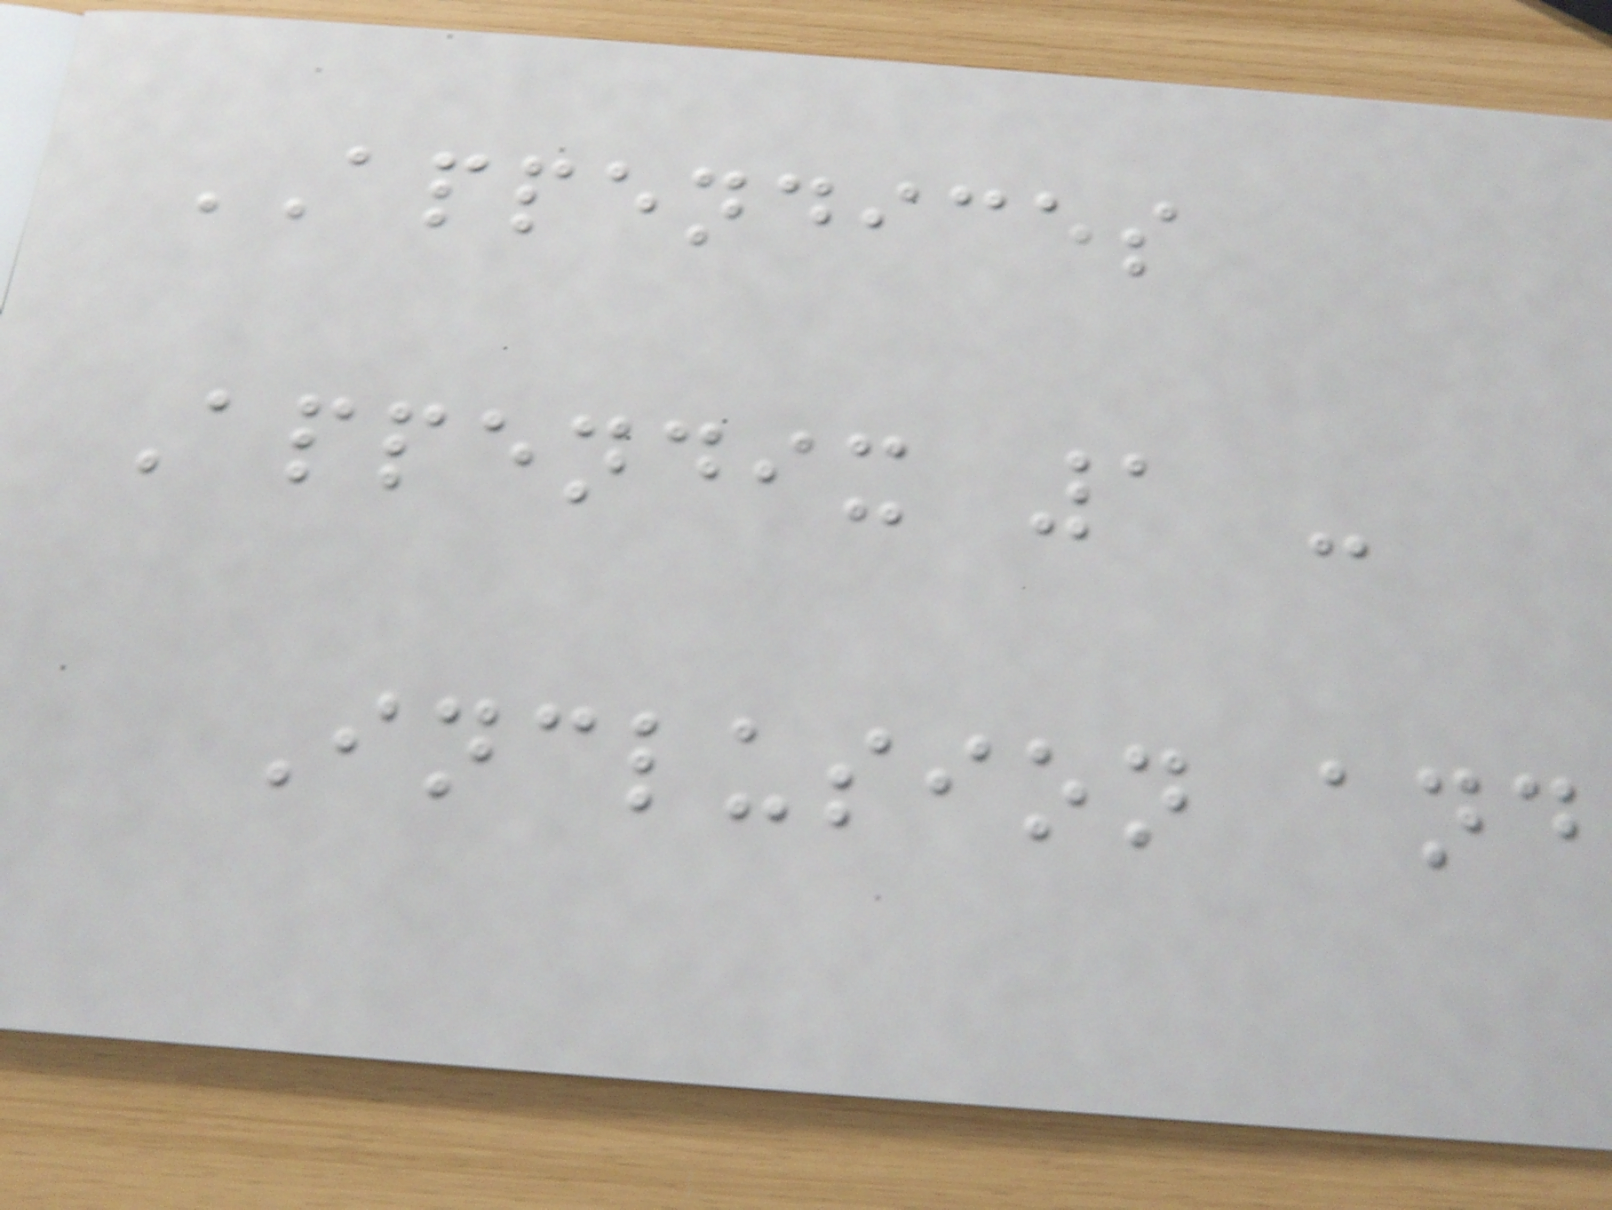APPENDICES
Appendix 1 -
Inclusion and
